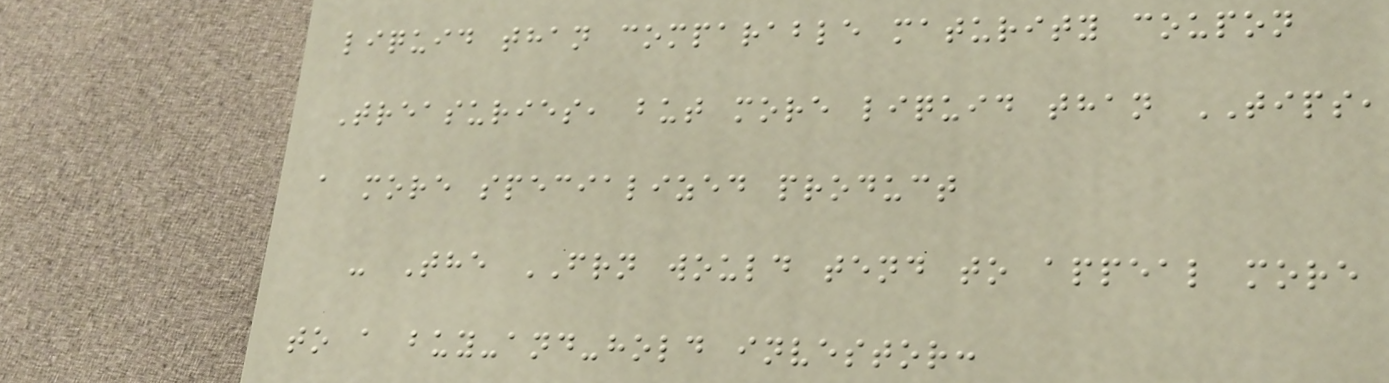liquid than comparable maturity coupon
Treasuries, but more liquid than TIPS,
a more specialized product
- The FRN would tend to appeal more
to a buy-and-hold investor:
